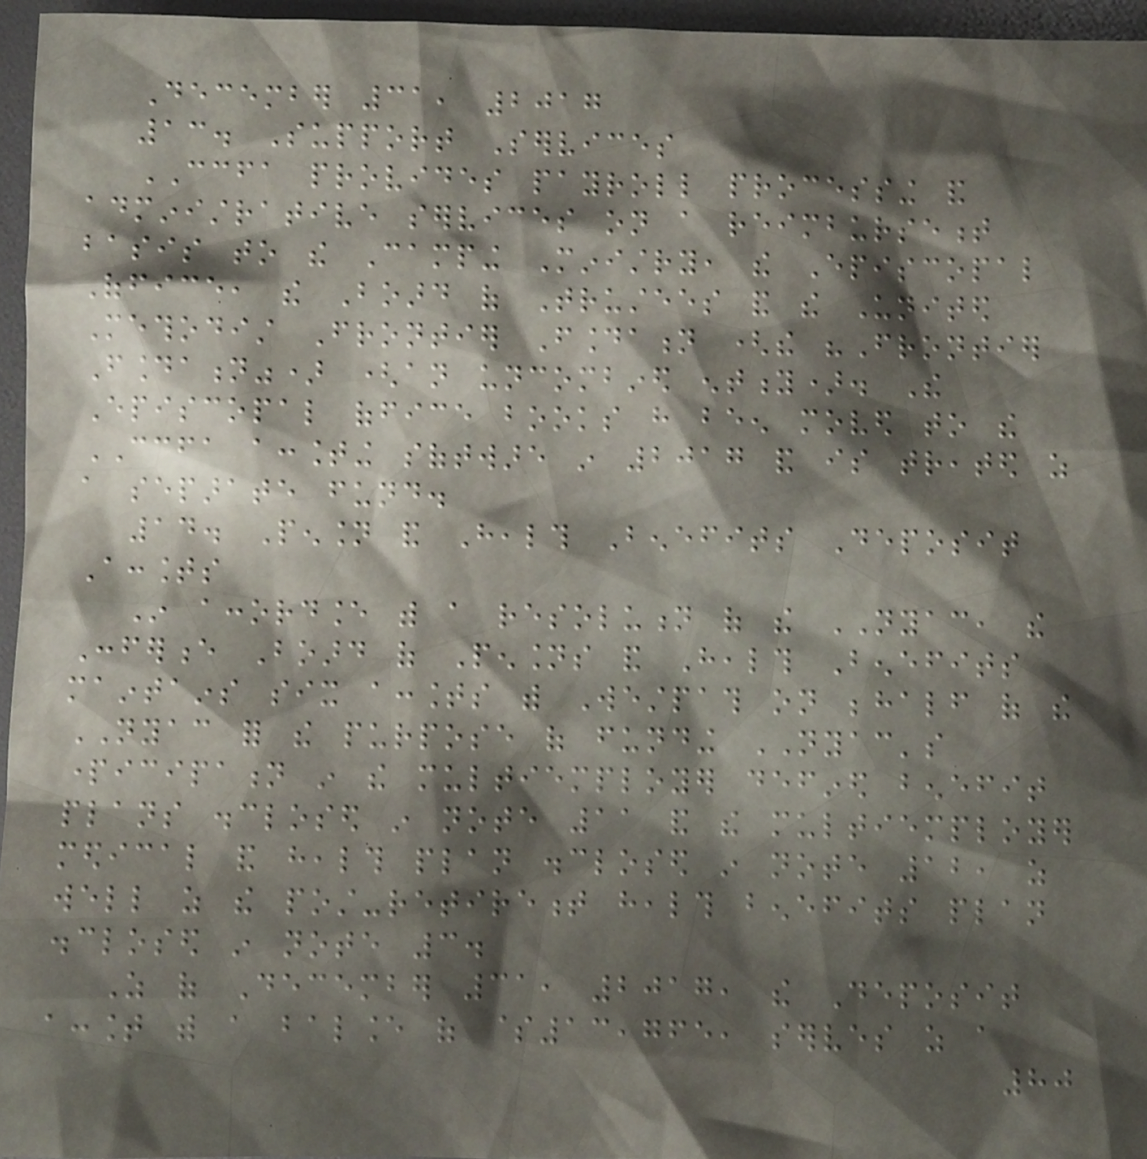December 31, 2017
13. Support Services
CCFA provides payroll processing and
administrative services on a reimbursement
basis to the Camping Ministry, the Episcopal
Office, the Board of Trustees and the United
Methodist Frontier Foundation (the "Frontier
Foundation") (an uncombined entity). The
Episcopal office books have been moved to the
CCFA accounting software in 2017 and is treated as
a separate fund.
14. Pension and Health Benefits Deposit
Accounts
In accordance with a resolution of the NYAC, the
Conference Board of Pensions and Health Benefits
maintains six accounts with Westpath on behalf of the
NYAC for the purpose of funding NYAC's
participation in the multiemployer defined benefit
plans disclosed in note 11 and the multiemployer
medical and health plan disclosed in note 12, as
well as the post-retirement health benefits plan
disclosed in note 3.
As of December 31, 2017, the Deposit
account with a balance of $13,765, serves as a
80
